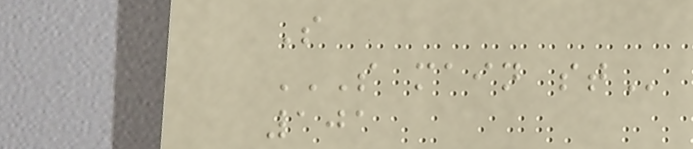S
S MAIN ST
101
